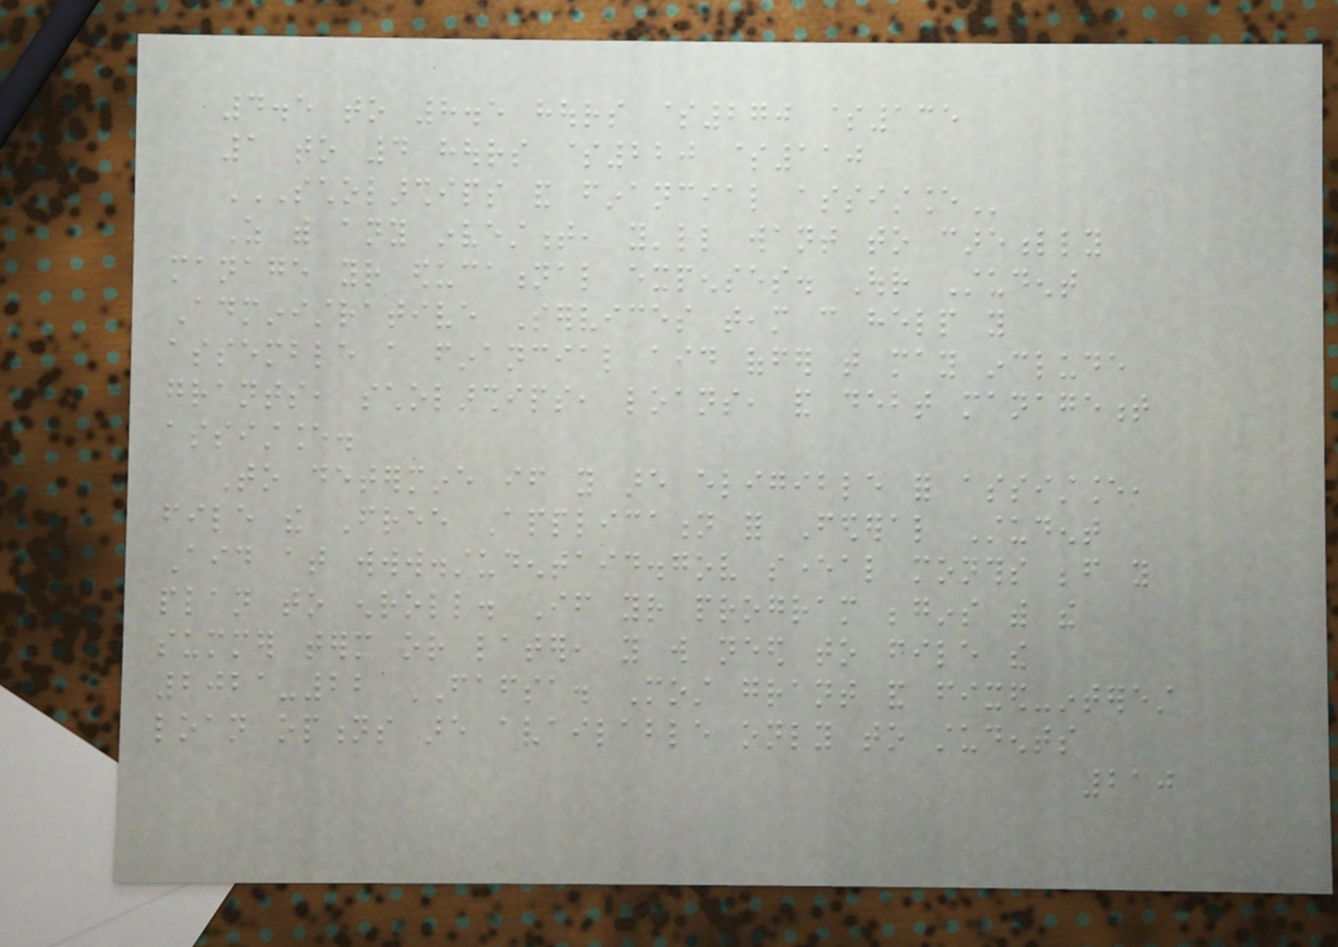4.5 to 8.5 hours $270 $135
1 to 4 hours $220 $110
SCHOLARSHIPS AND FINANCIAL ASSISTANCE
As with any investment, you'll want to carefully
manage your educational expenses. Our Student
Administrative Services team can help you
assemble a financial aid offer that may include
grants, scholarships, loans, and debt management
assistance.
To determine if you are eligible for assistance,
file the Free Application for Federal Student
Aid at www.studentaid.gov several months before you
plan to enroll. If your program begins with the
summer term or later, you will need to file the
2021-22 FAFSA. Most grant and fixed-interest
loan options are available only to students
210
